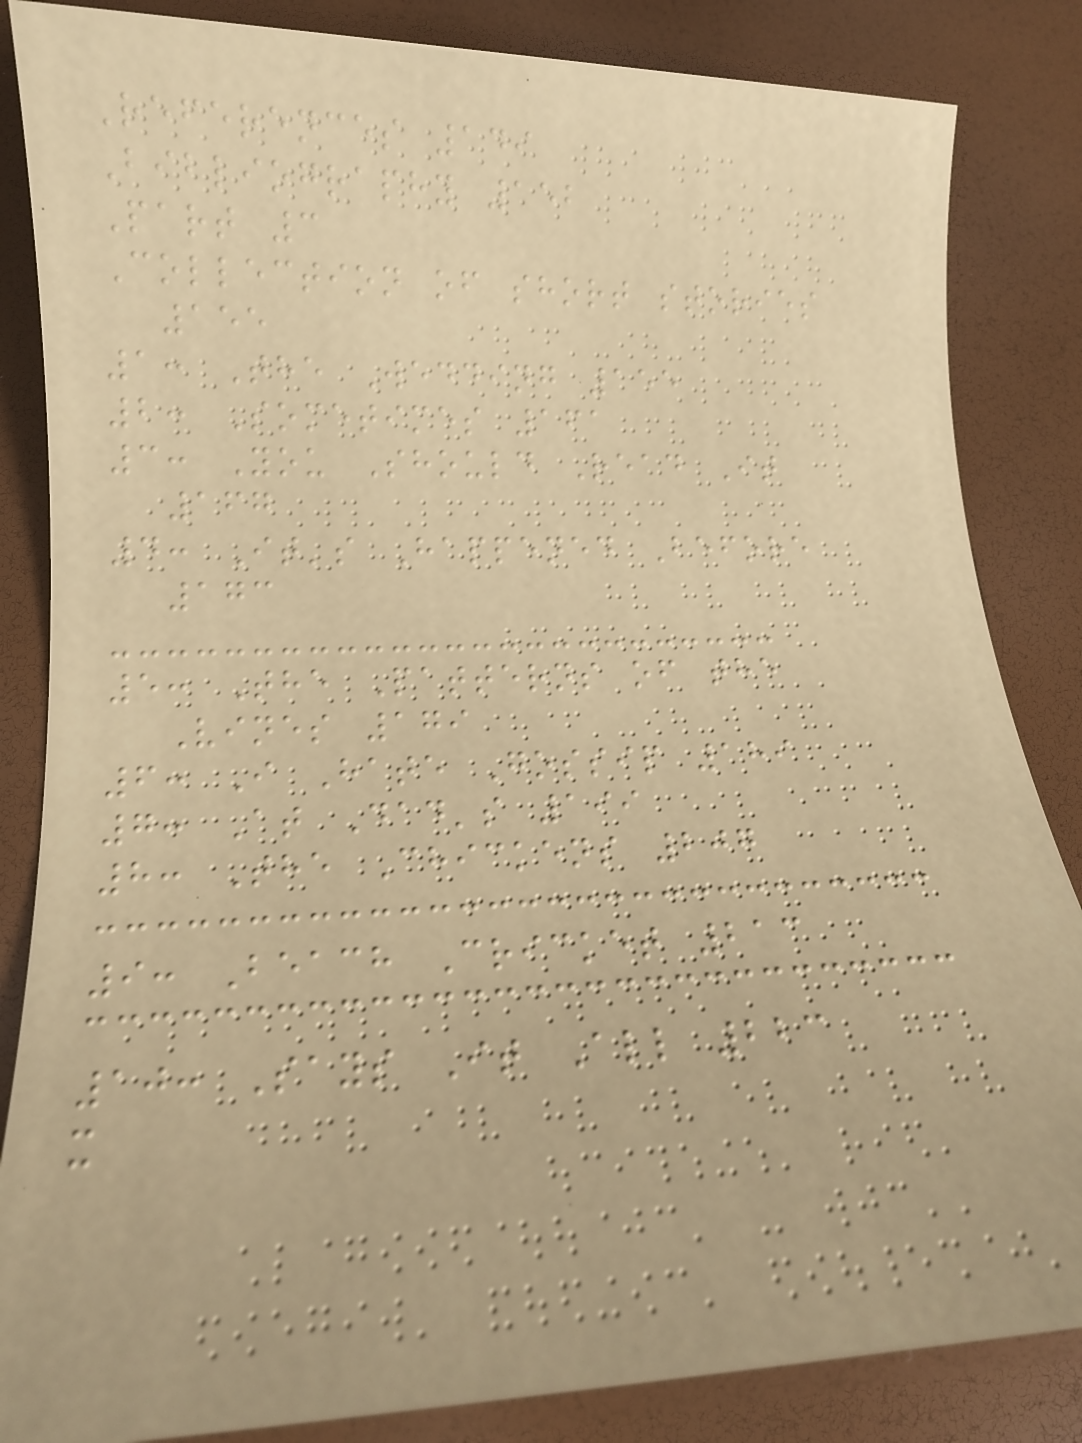References 149
Bibliography 152
Part 3
Collection of short stories
155
1: The Wedding 155
2: Sometimes 161
3: You Should Read It
167
4: It's Happened Before
173
5: The Patterns of the
Vines 179
6: I Hate Gossip 189
7: At Dad's 199
8: The Chickens 207
9: Beach Cricket 213
10: Says It All 223
x
